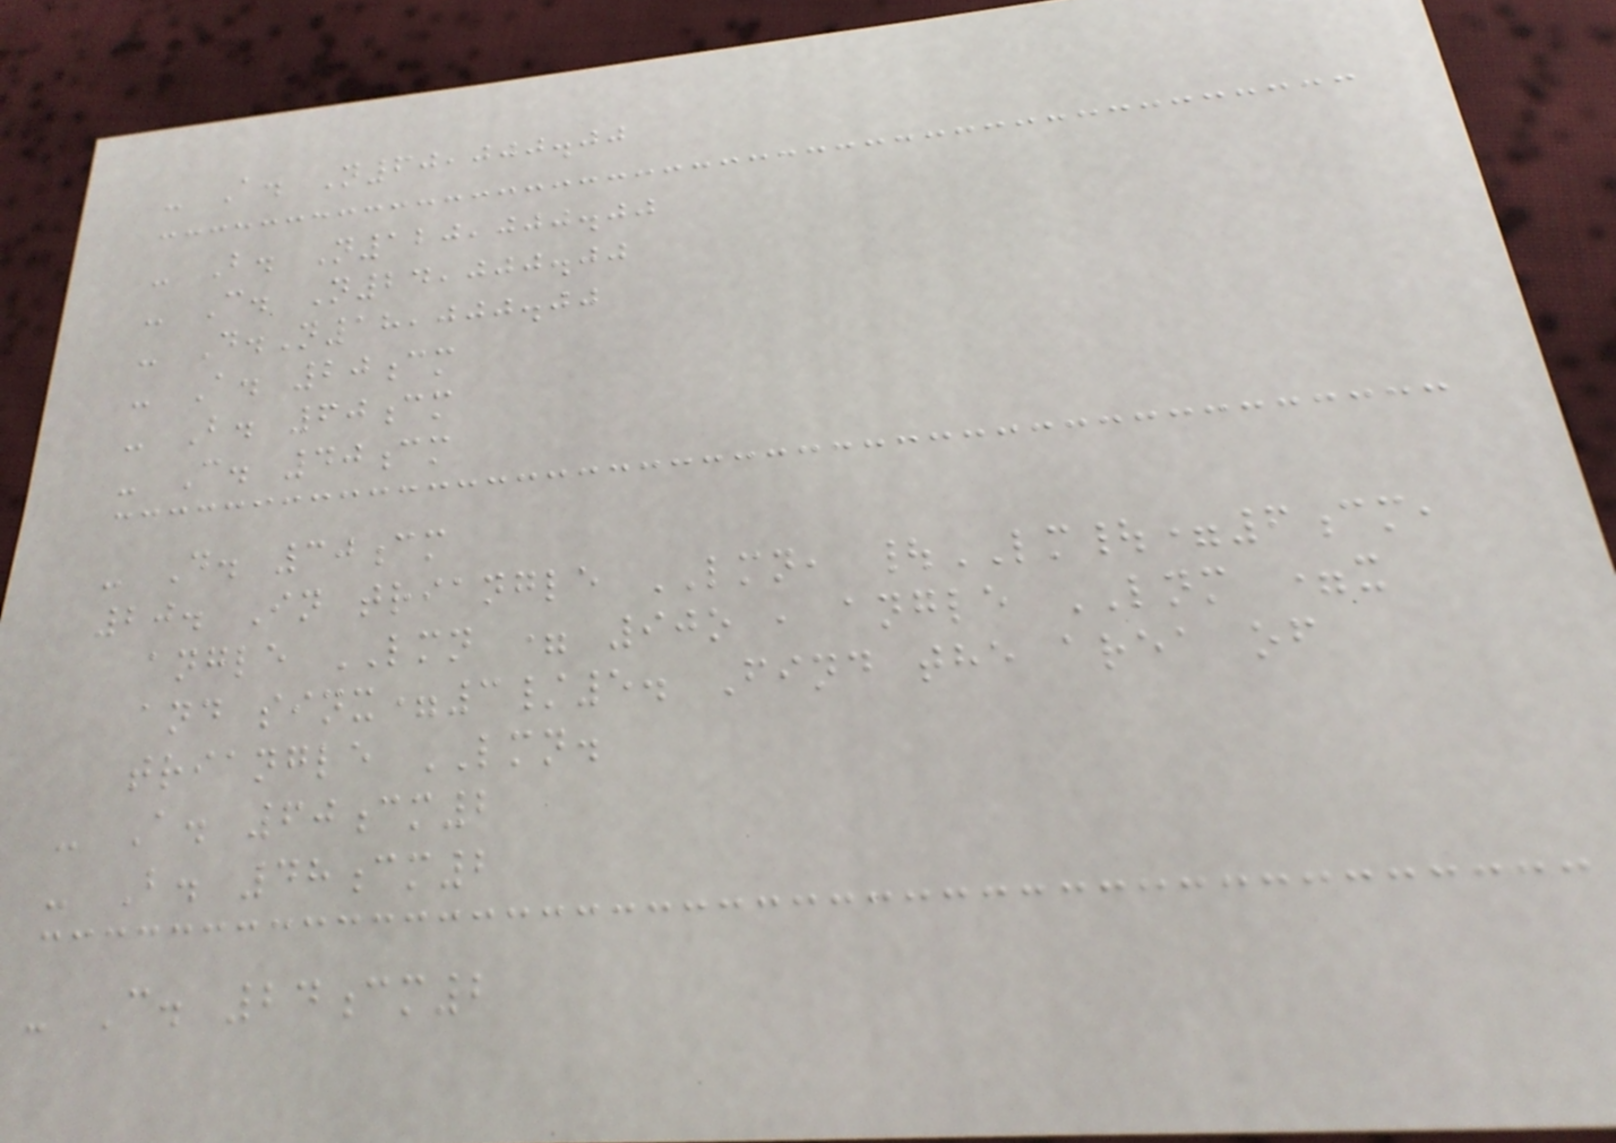- A. N60,000.00
- B. N120,000.00
- C. N24,000.00
- D.N18,000.00
- A. 20cm
- B. 60cm
- C. 40cm
- D. 30cm
20. In triangle LMN, |LM|=6cm,
angle LMN = 90o , angle LNM =x
and sinx=3/5. Find the area of
triangle LMN.
- A. 60cm2
- B. 48cm2
- C. 24cm2
